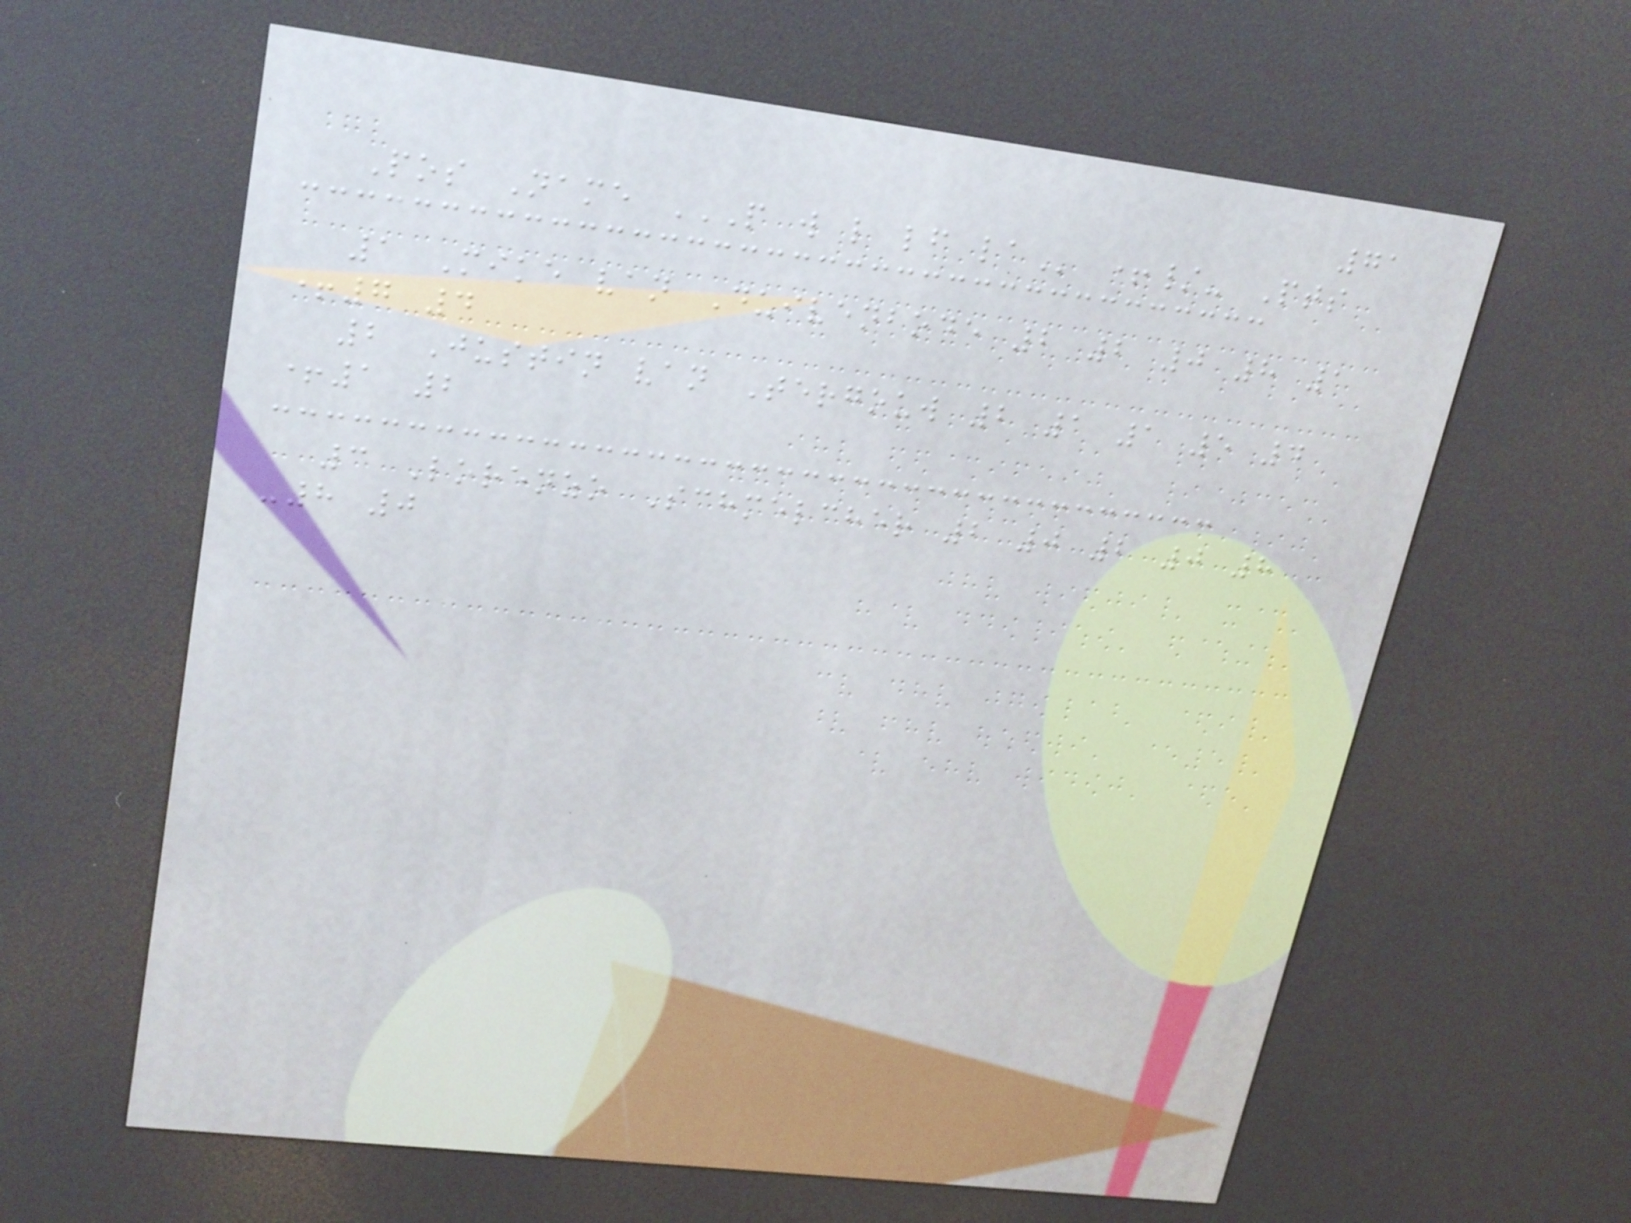71
Pos Name P W L LF LA +/- Pts
1 Mike van Duivenbode 2 2 0 8 1
+7 4
2 Justin van Tergouw 2 1 1 5 4
+1 2
3 Lorenzo Schmelcher 2 0 2 0 8
-8 0
